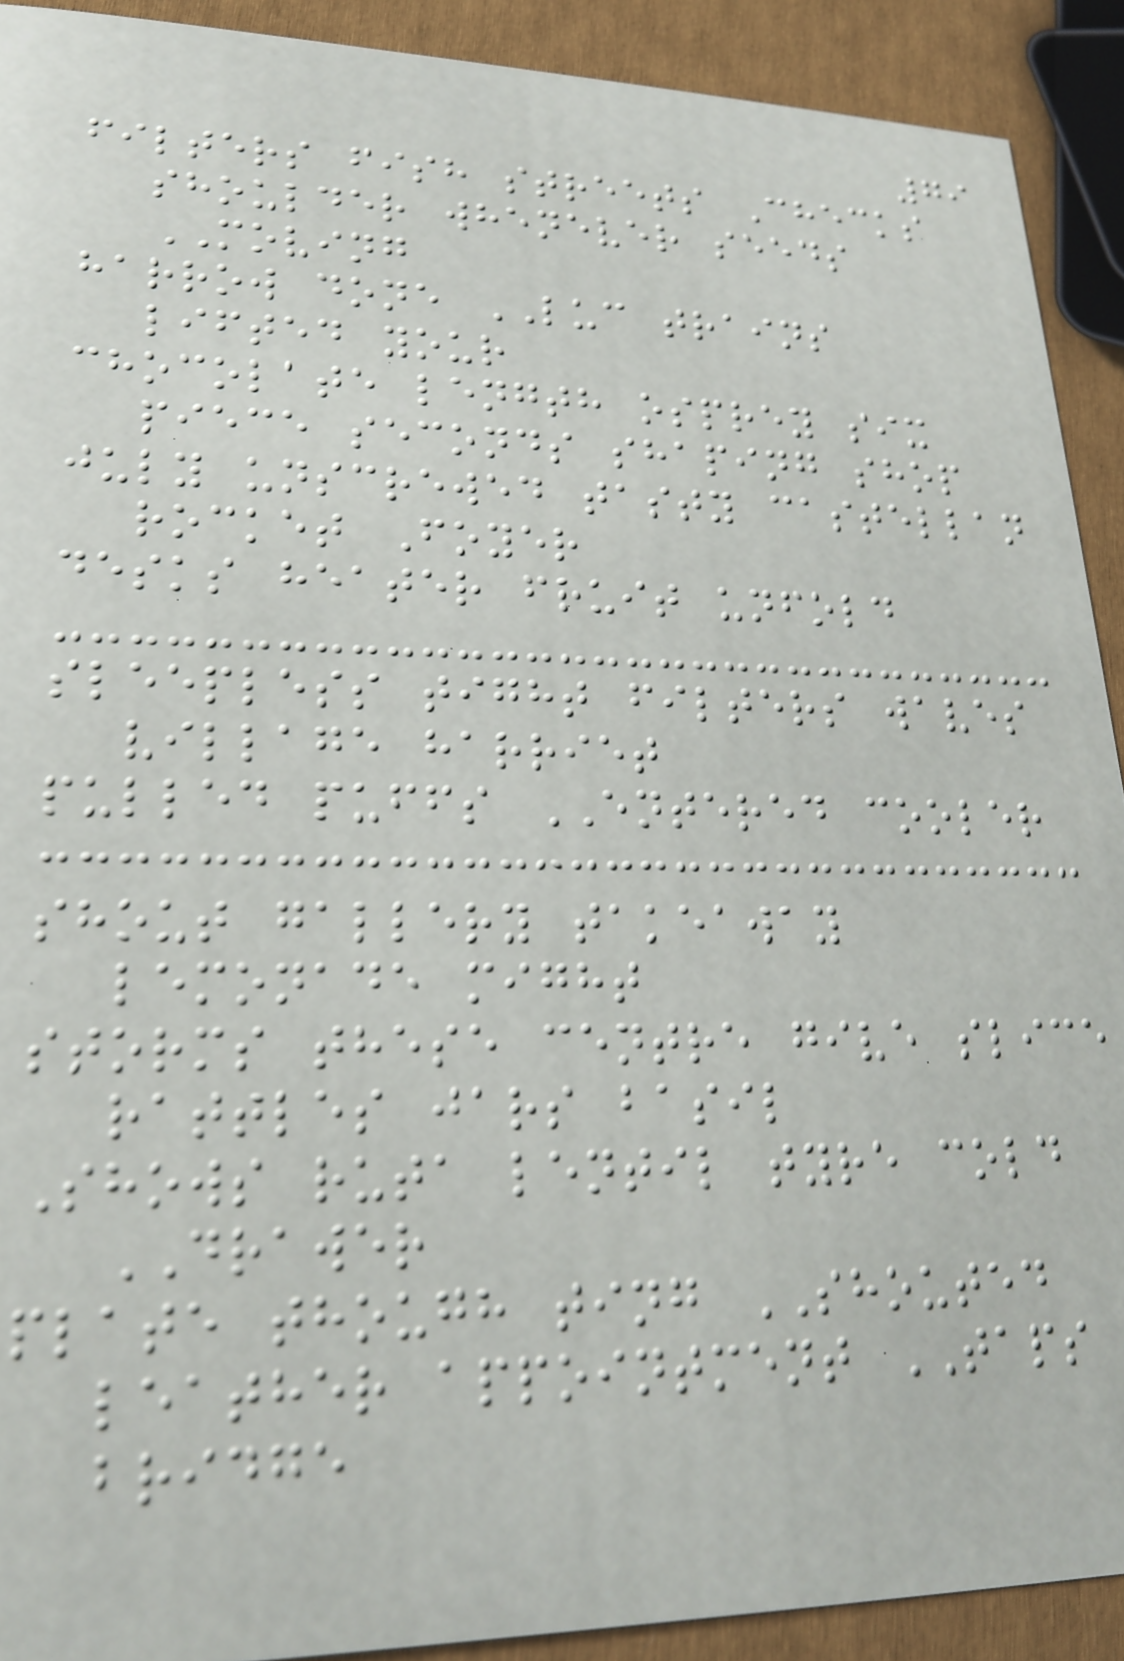79
filters fish streets Checks
shoulder whenever seeds
MOVING
harrow done LUC trains
lifted your
chocolate length osprey six
piece seconds shaping shop
july unscrewed tasty castellan
rocket Foyer
desks heater fruit unfold
sleepless tight filters waves
village harriet
pulled puffs ENTERED cooler
shout gallery takeaway
lemonade might
storms these centre give slice
rattles jars basil
Shows ruta lentil tyre cold
DRAWER
plate though ting SHOUTED
leather appointment TAPS
bridge
